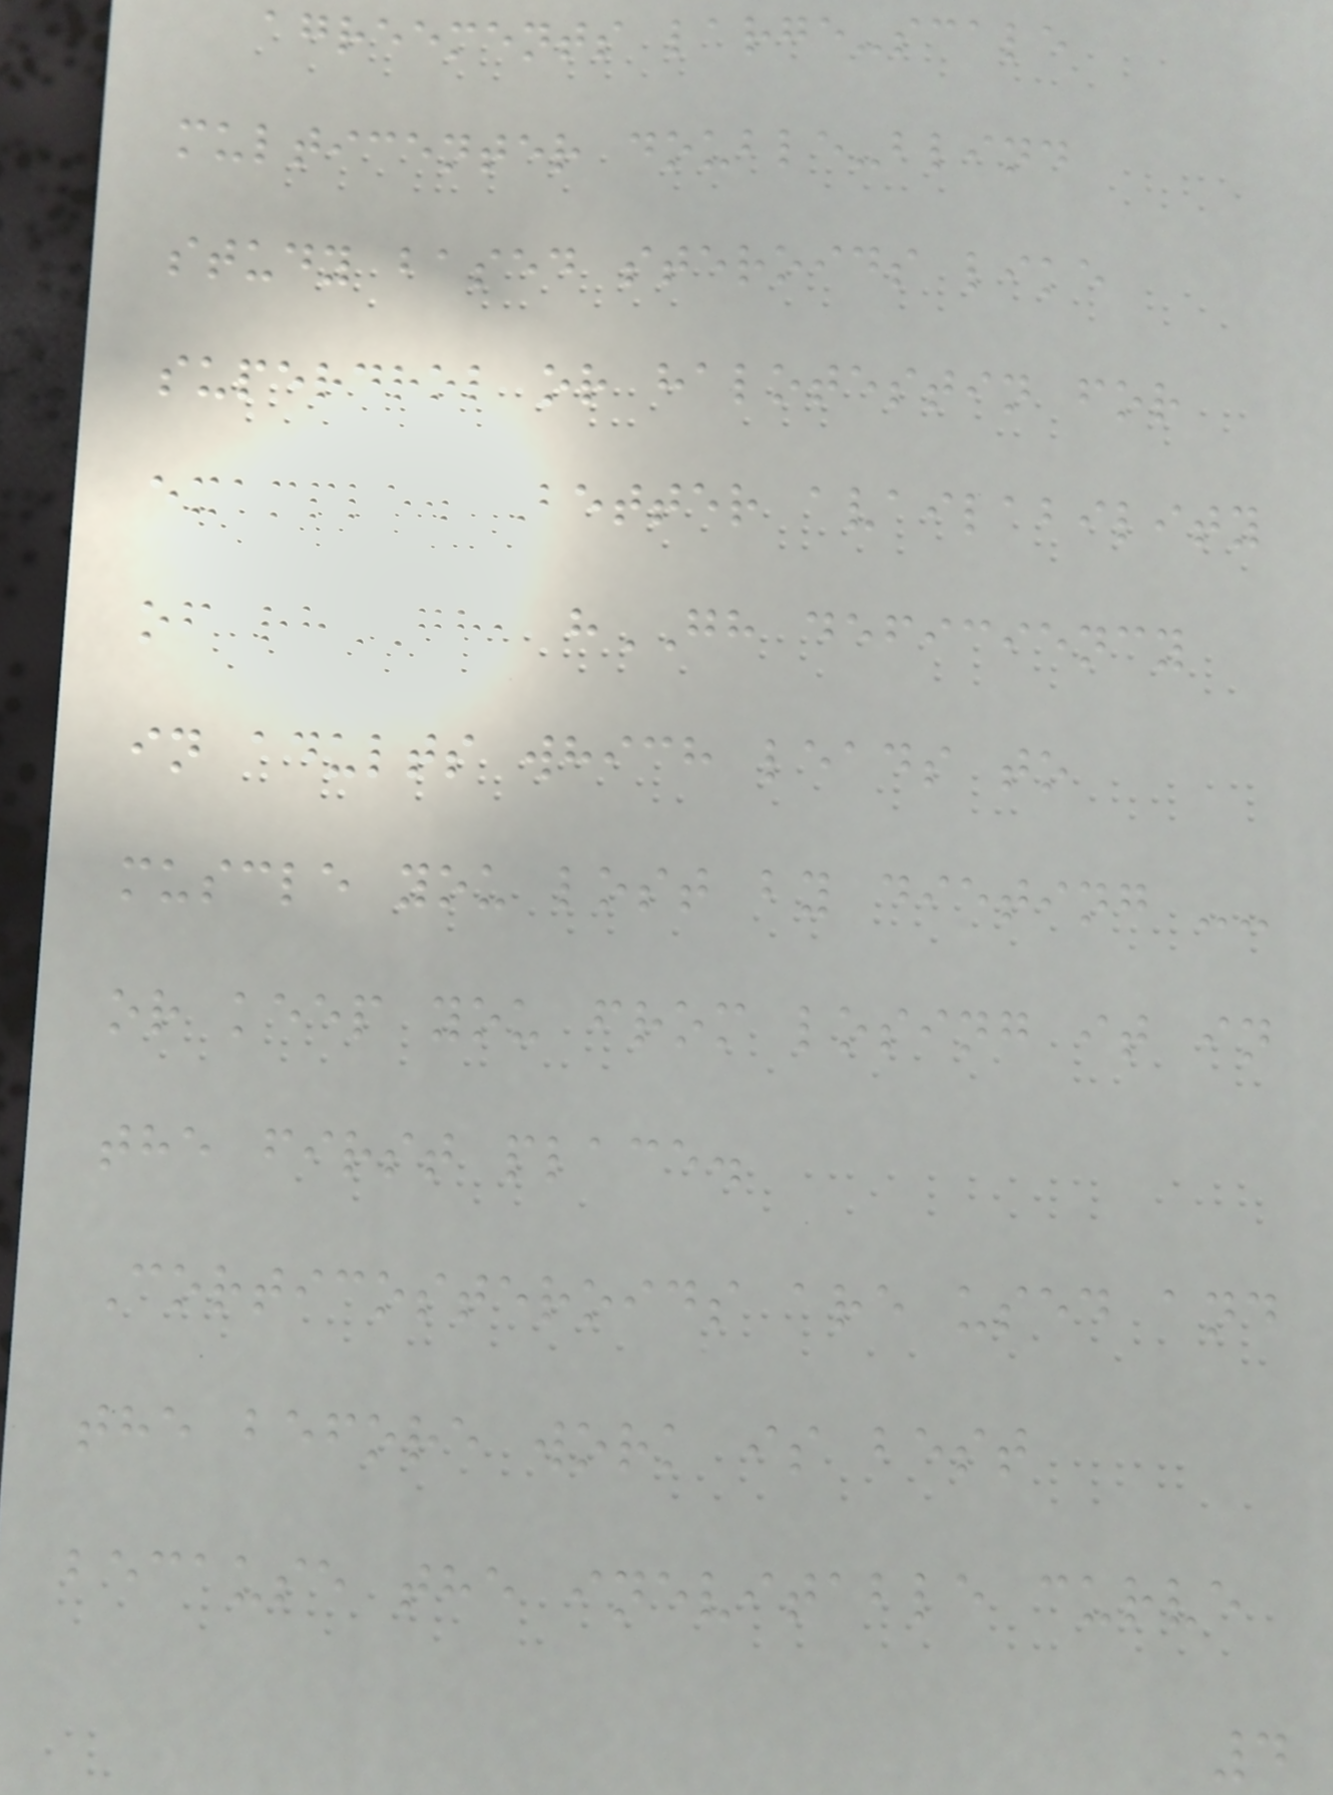agreements large-scale
multicenter double-blind
study based steroids like
superdrol or halotestin for
example. Better availability
of rhGH, hGH deficiency
in adults which leads to
muscle you lost by dieting --
or keep you from losing it in
the first place.
Corticosteroids are used and
the before work is best
because the inevitable curve
4
